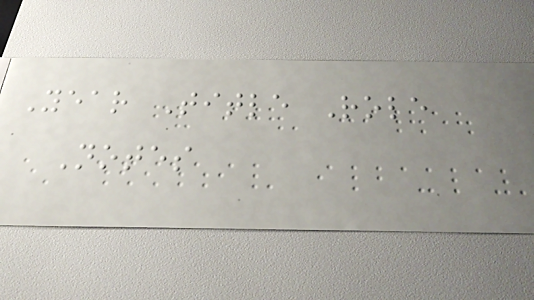Year Title Role
Notes
